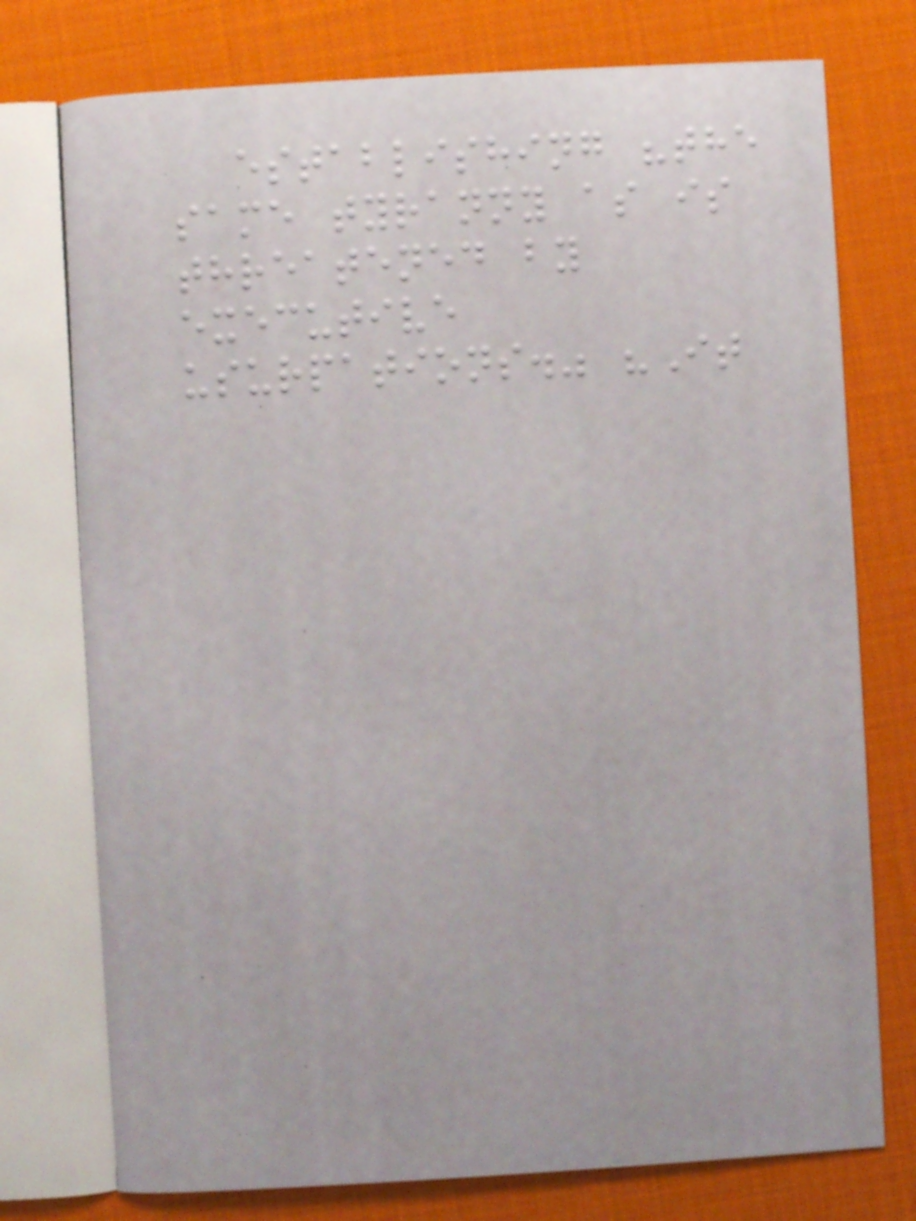establishing "the
same tyranny as is
threatened by
executive
usurpations." "It
